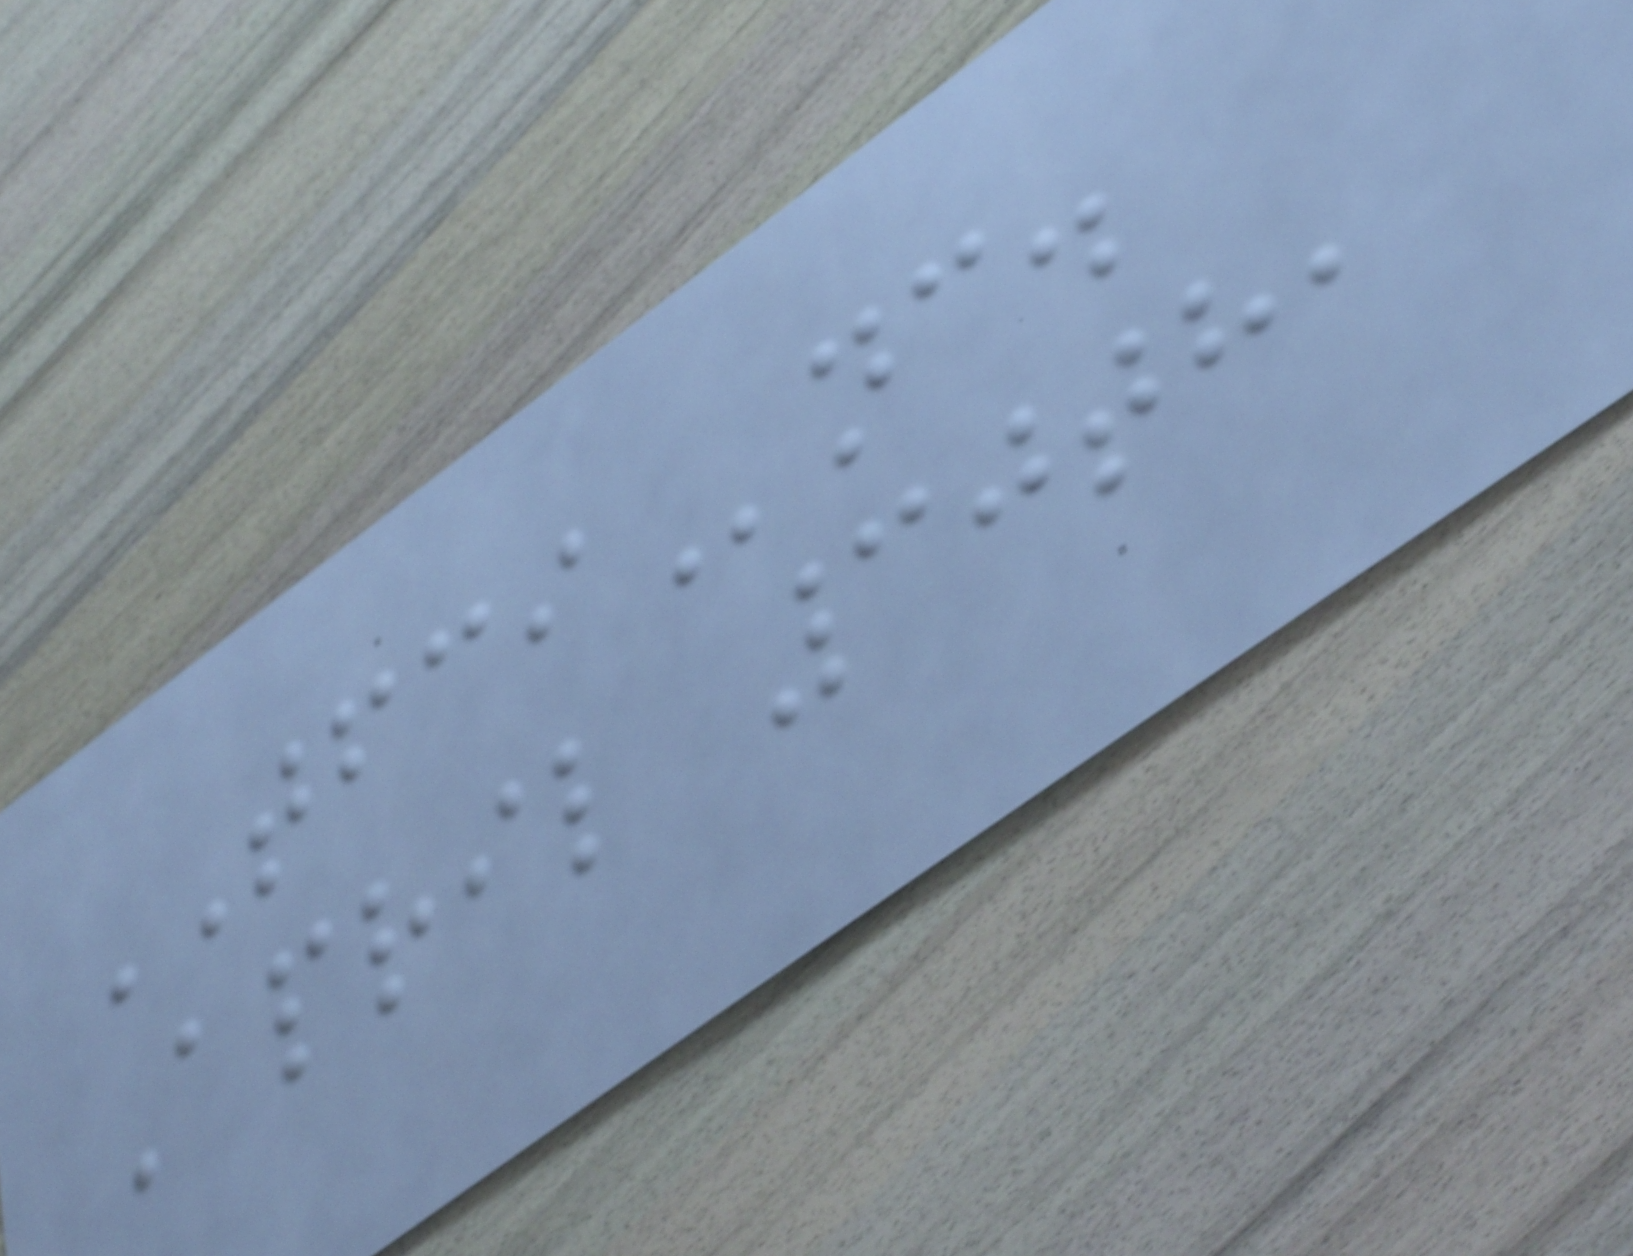TFCInc.
April 30th,
